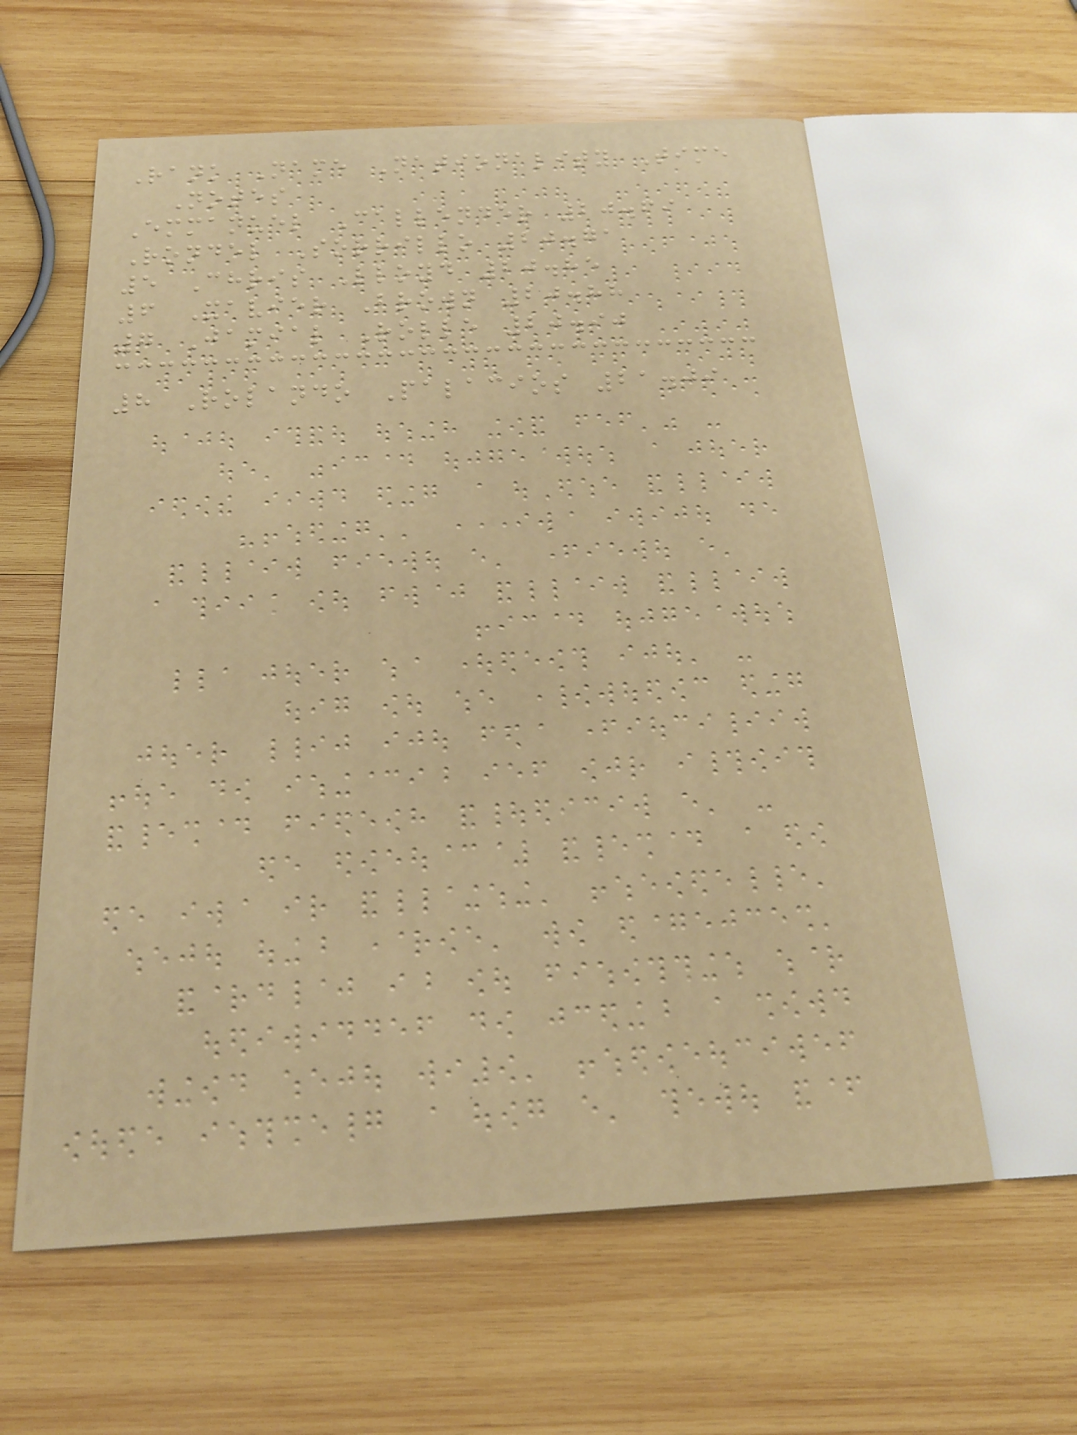Rank Name Nationality Time
Notes
Emmanuel Callender 20.69
Rondel Sorrillo 20.71
5 Chris Lloyd 20.85
6 Xavier Brown 20.88
7 Jamial Rolle 20.90
8 Rolando Palacios 21.09
